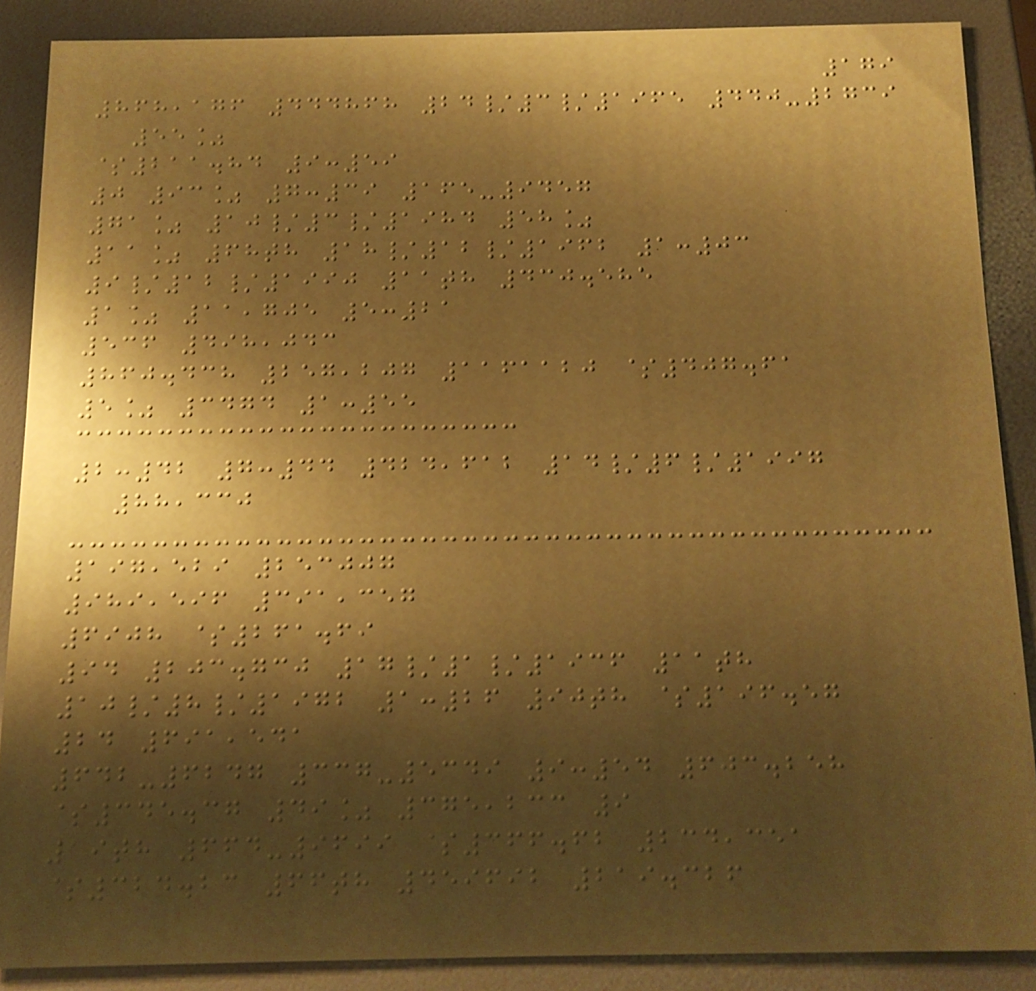179
868,176 444868 24/3/1965 440-2739
55%
$211.84 9:59
0 93% 7:39 165-9457
71% 10/3/1984 58%
11% 68th 18/12/1962 1:03
9/12/1990 11th 430.585
1% 11,705 5:21
536 498,043
860.438 257,207 1161120 $407.61
5% 3474 1:55
2:42 7:44 424,612 14/6/1997
88,330
197,529 253007
989,596 391,357
6908 $261.69
94 203.730 17/1/1936 11th
10/8/1972 1:26 90th $196.57
24 691,541
642-6247 337-5349 9:54 603.258
$345.37 49% 375,233 9
19th 664-9699 $366.62 234,351
$324.23 66th 459692 219.326
